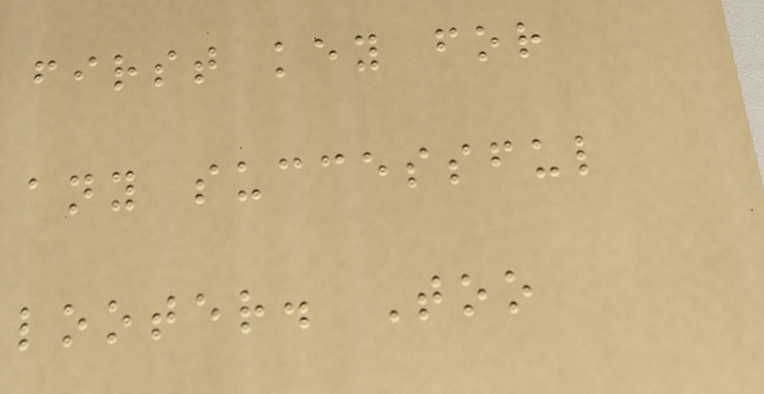first key for
any successful
looter. Too
